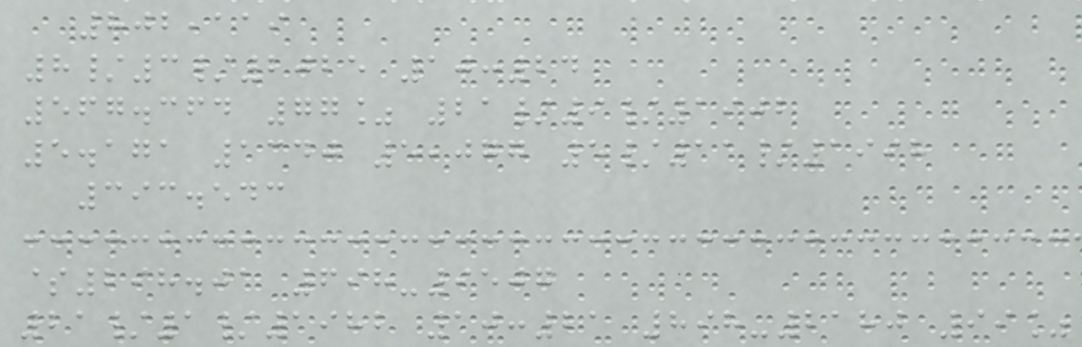802,119
8/3/2025 10:24
567.364 77% 21/9/1902
5.171 1340 5,077 5/11/1998
393.543
$298.01 698-9507
21/1/1982 10:21 898-2180 99%
